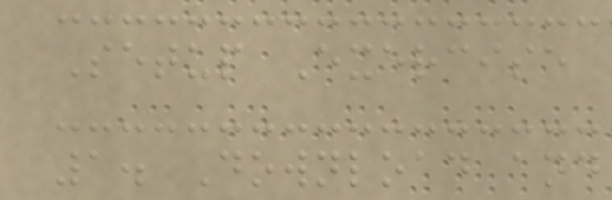Setup Exercise
1. Download and
